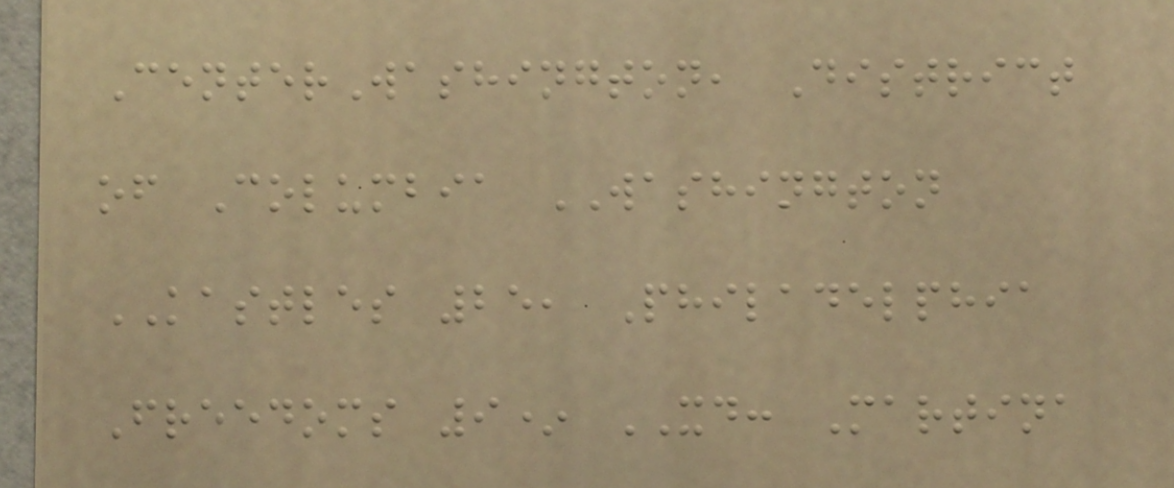CenterWashington, District
of Columbia WASHINGTON
KASTLES 25, Philadelphia
Freedoms 9* XD: Martina
